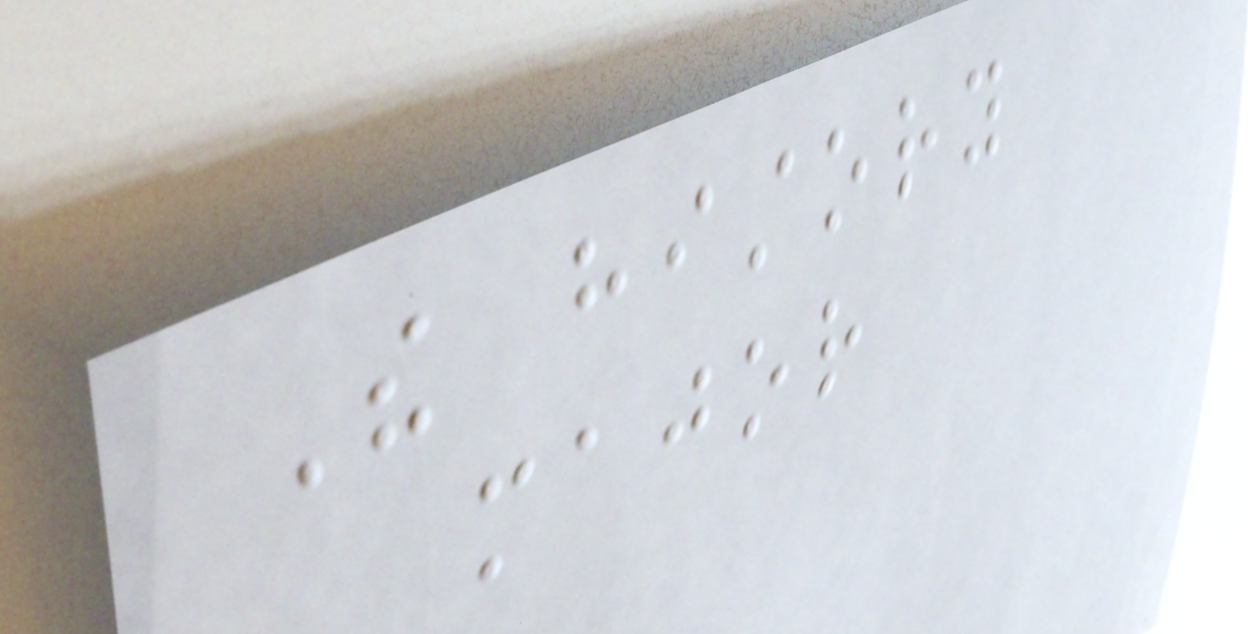The history
major
